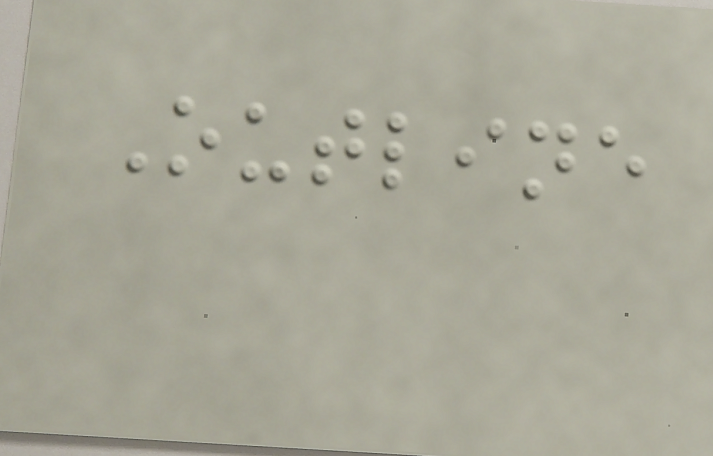Outline
